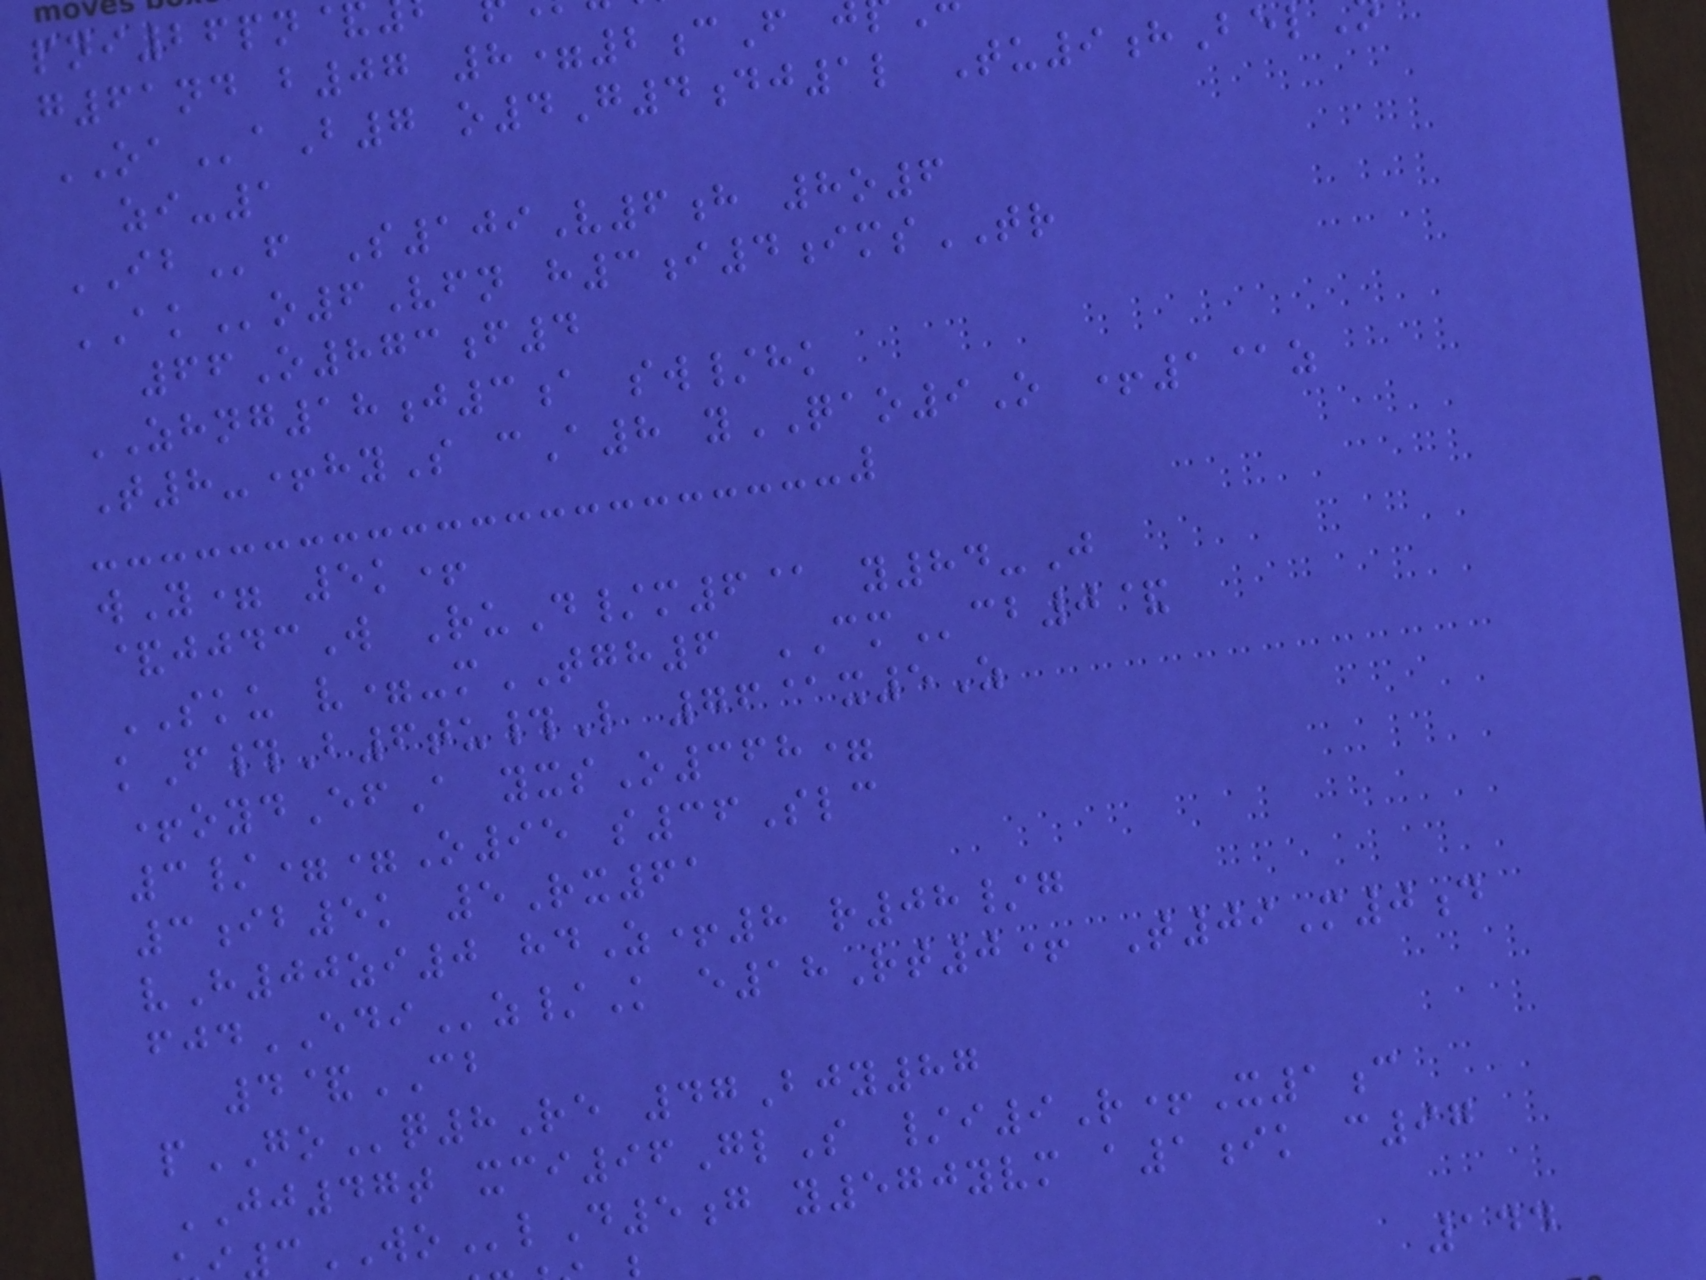g61nd b07 8=2cF
OAaB7 o4G4dj1l Tu9hBel
zi-1
IBf S109V6h 8o6
AKo6Vfn h3i4imsTR
66O873f4
ZHNG18j3a sw/hk
T8-+hyS cA8 yQAO9O +1@z
wY= 5k+
&jjdcW RuD/m6@ y84-J
SKU v=-mTGH6 CMcb0&
kF#B6tu#L 76@x5Z
+oydEfA yxsO368=
3/==O95 s36Slc
3ib5k 5Rx61
vH00zi0 hdZ+8 r08/g
fjdEDIz/K e18Rt0+ T09M0d
4&CB
pGOq8Re 47Bjy87
JJ47t xci96GlS /i9R+X1c
3WOlD5g y570yvm a1ik c97
144
